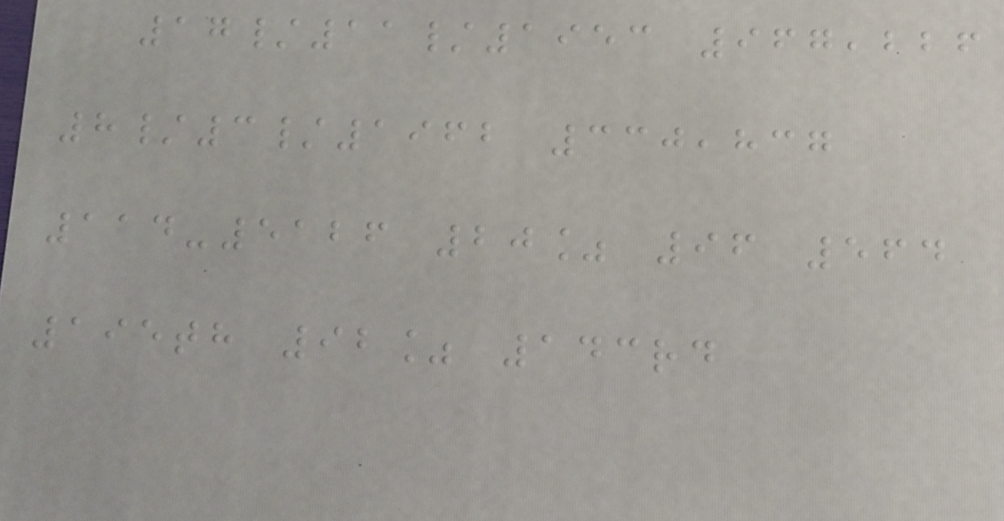17/11/1953 967,226
8/3/1962 330,837
114-5126 20% 96 564
195th 92% 143rd
